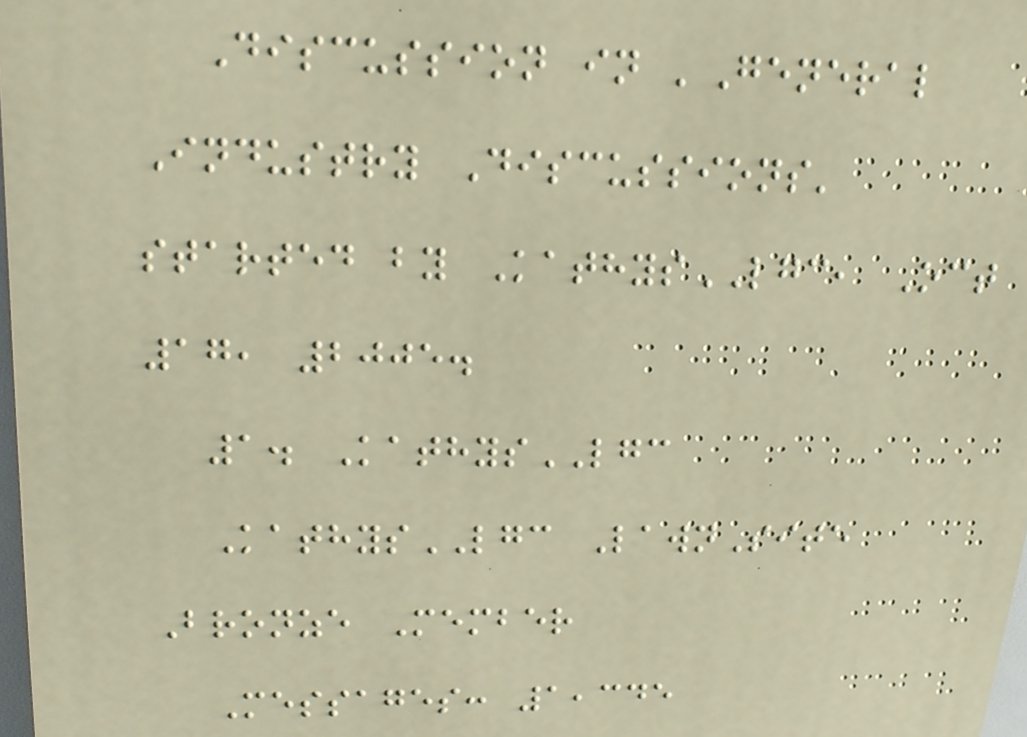Discussion in 'General
Industry Discussions'
started by KathysLGC, Oct
17, 2005.
1. KathysLGC
KathysLGC LawnSite
Bronze Member
Messages: 1,345
